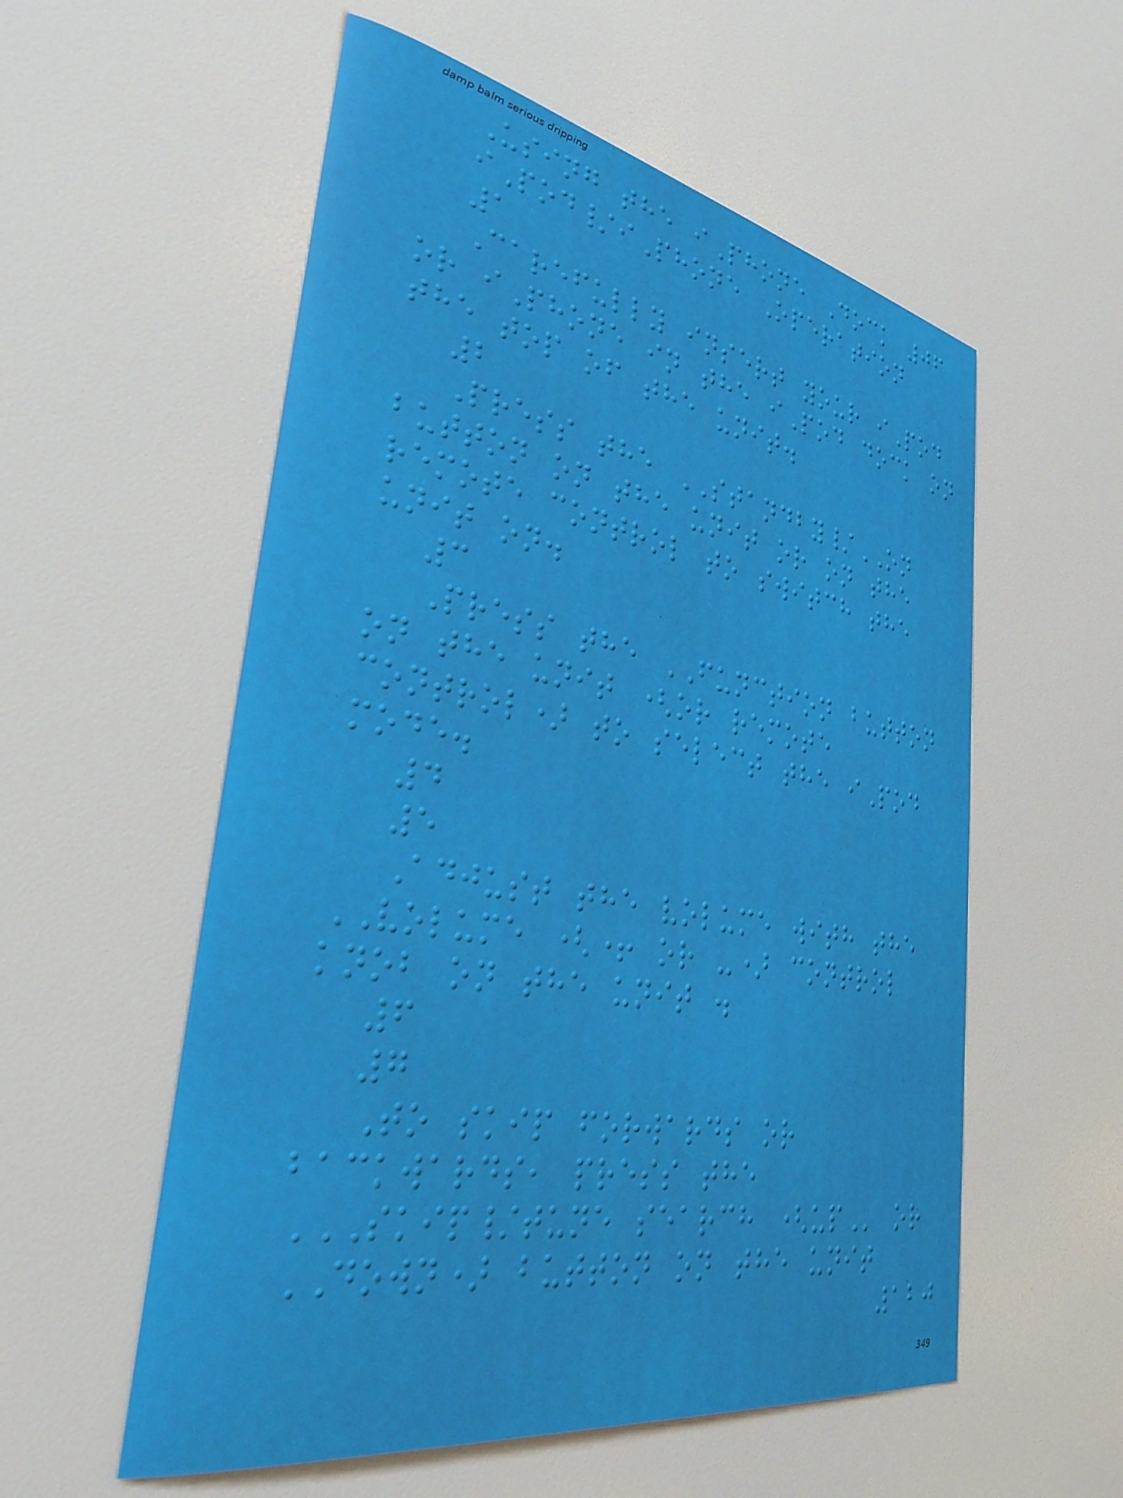Using the iPhone Dock 06
iPod/iPhone Operation
1
Carefully insert your iPod
or iPhone in the iPod dock on
the top of the unit.
2
Press the STANDBY/ON
button on the unit or on the
remote control to switch the
unit on.
3
Press the FUNCTION button
on the unit (or remote
control) to select the iPod
mode.
4
5
Adjust the volume with the
VOLUME (+ or -) control
knob on the unit .
6
7
To skip forwards or
backwards, press the
SKIP/TUNE SEARCH (UP or
DOWN) button on the unit
120
